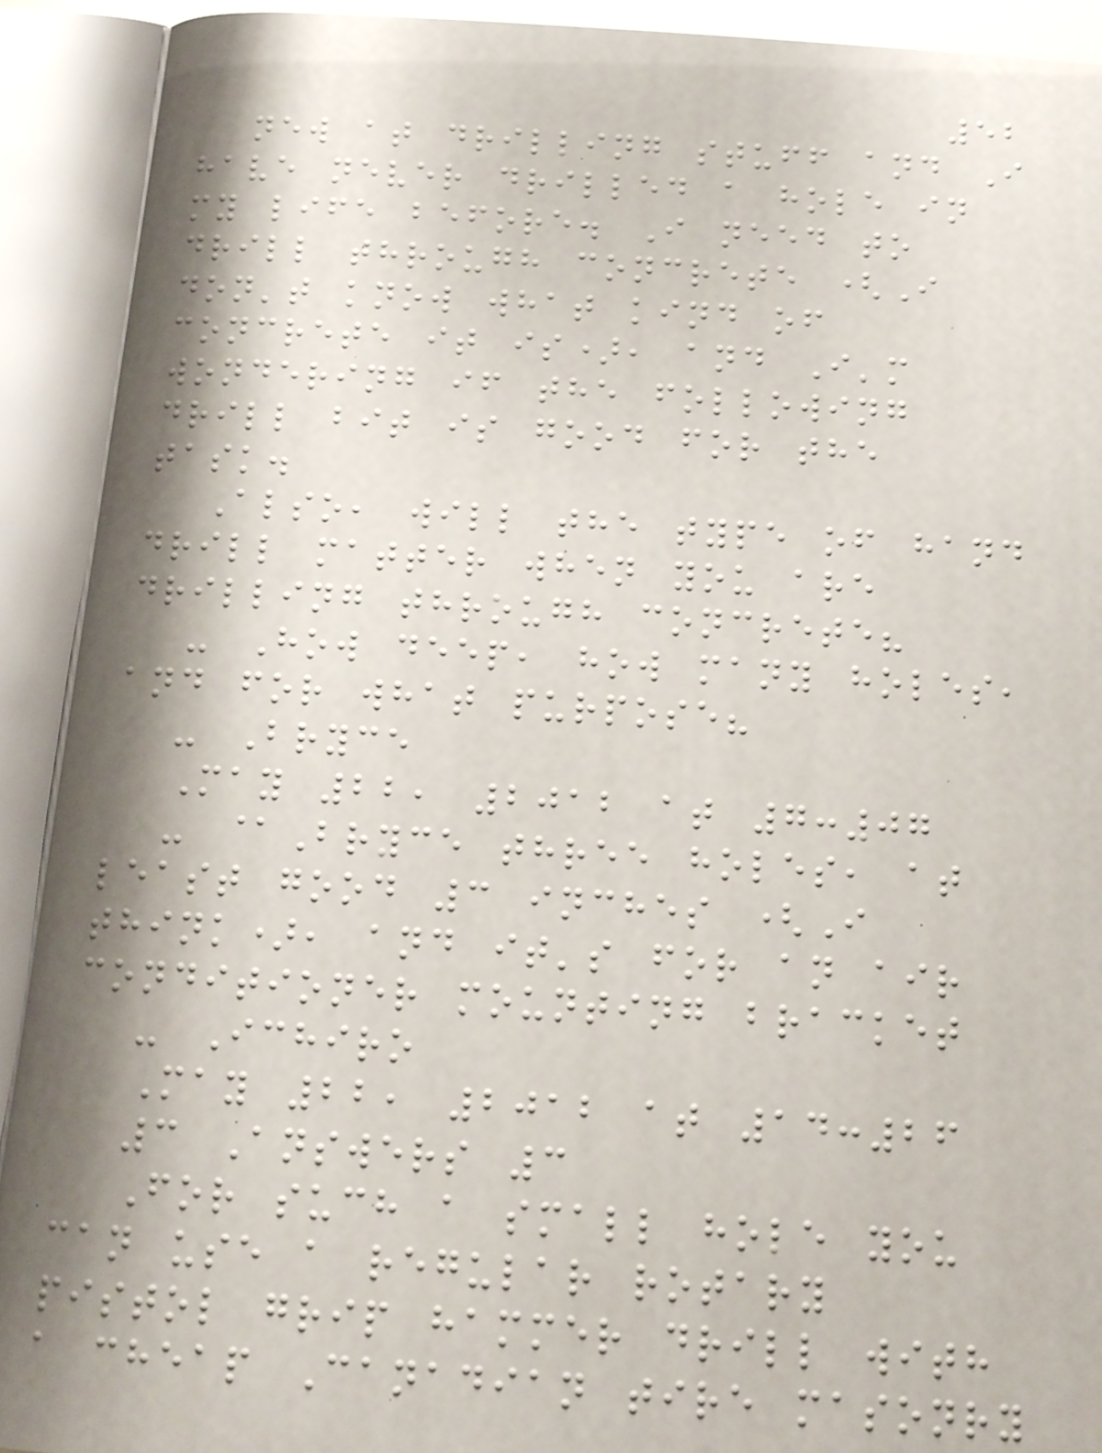52
new at drilling stuff and I
have never drilled a hole in
my life before. I need to
drill through concrete (I
don't know what kind of
concrete it is), and I'm
wondering if the following
drill bit is good for the
task.
Also, will the type of hand
drill matter when you are
drilling through concrete?
- How deep, how many holes,
and for what purpose?
- Bryce
May 22, 2012 at 7:07
- @Bryce three holes, at
least good 3 inches (I
think), and it's for an air
conditioner mounting bracket
- Ichiro
May 22, 2012 at 14:26
3 Answers 3
For such a small hole you
can use a regular rotary
pistol grip hammer drill with
a cheap Canadian tire masonry
